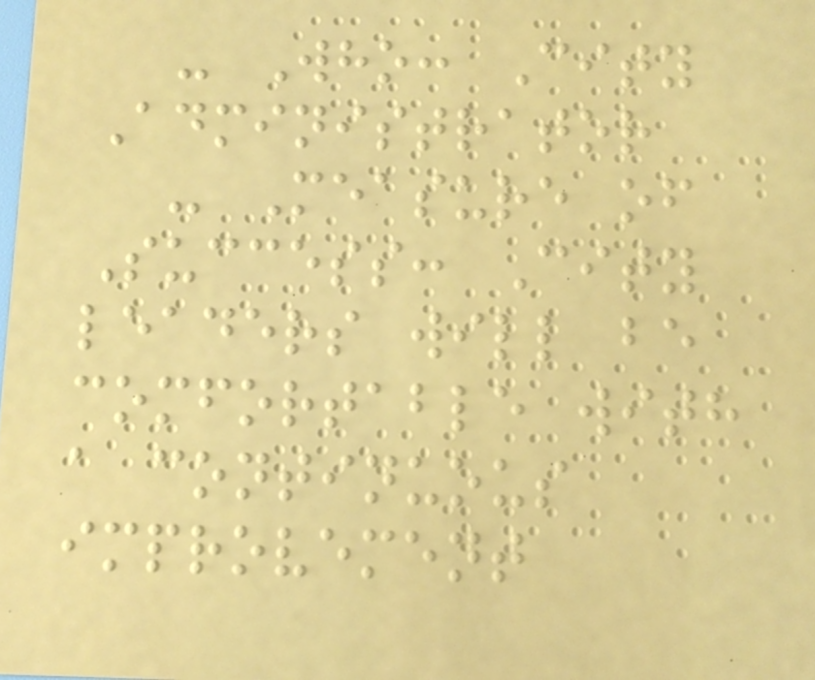- Who: City
Administrator
- Measure of
Success: City
leaders will be
comfortable with
a continuous
improvement
